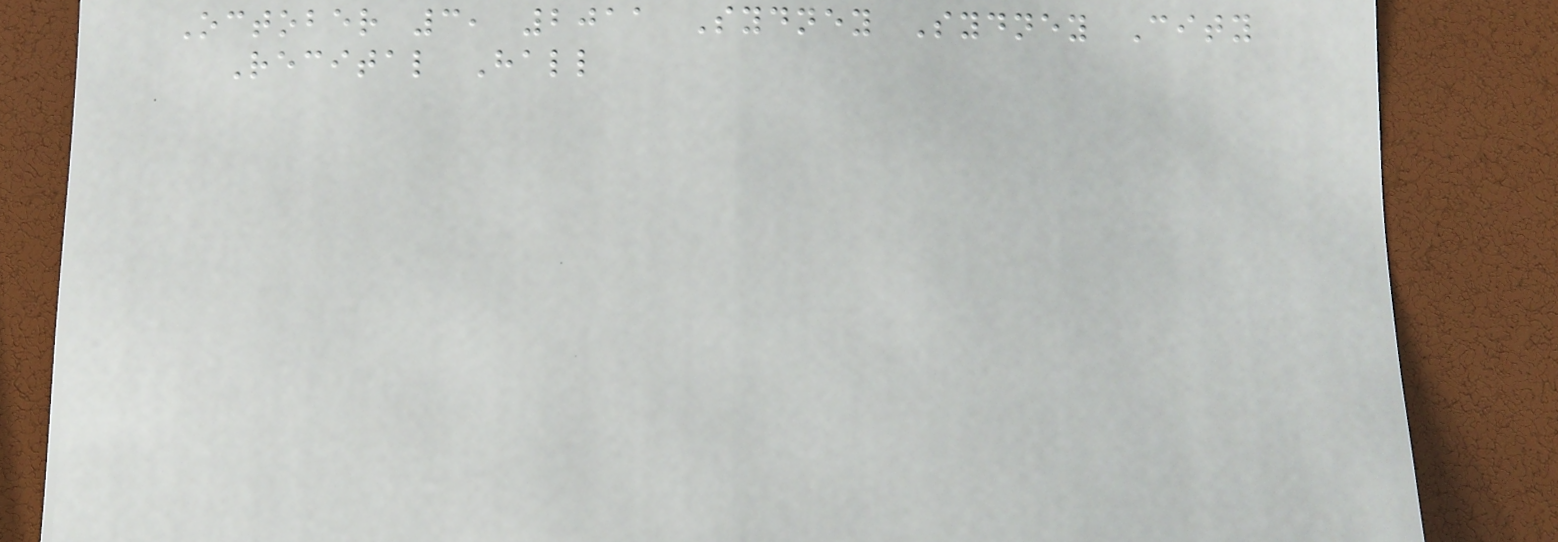October 3, 2011 Sydney Sydney City
Recital Hall
